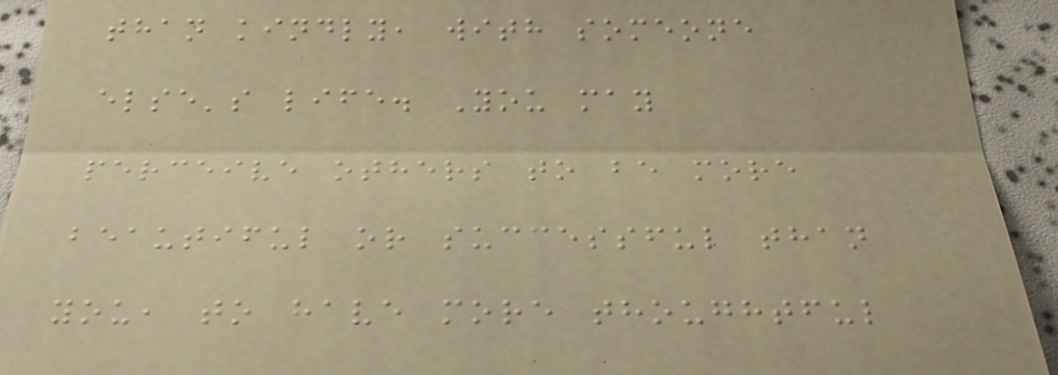than kindly, with someone
else's life. You may
perceive others to be more
beautiful or successful than
you, to have more thoughtful
